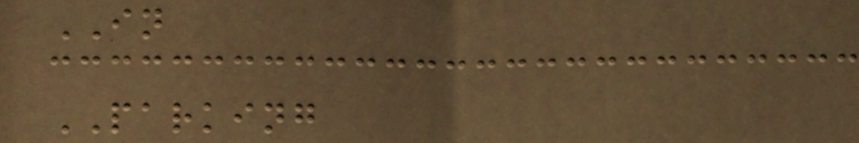IN
PARKING
